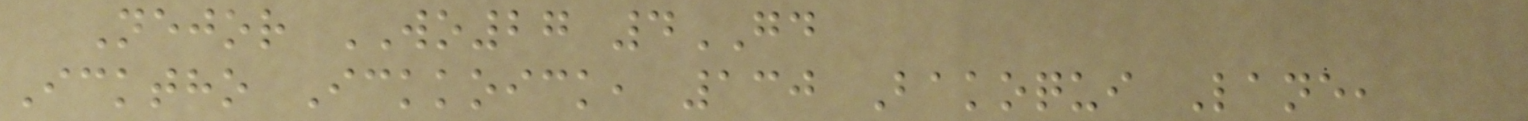Nejor WO27 4GD
Icktho Ickkoick, 130 Bakoqui Lane,
